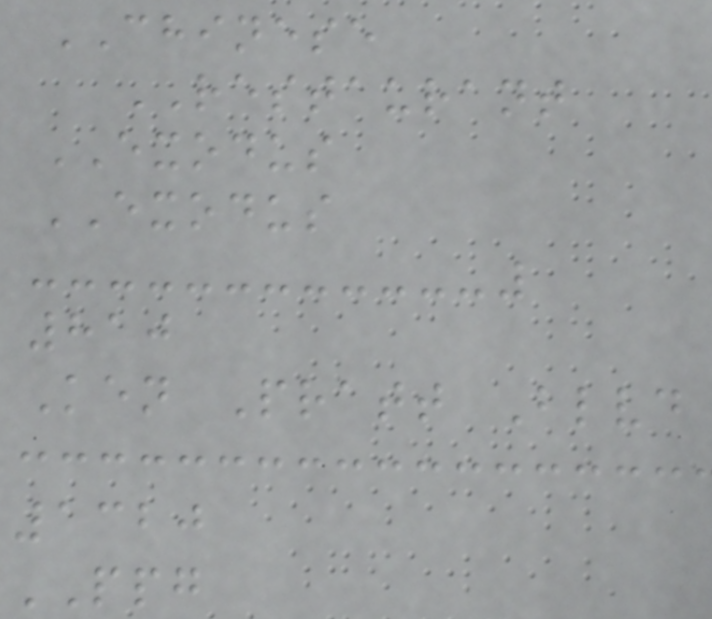CHINESE
RESTAURANT
EXODUS
EXODUS
810
Ken Pratt Blvd
1320
PPG
